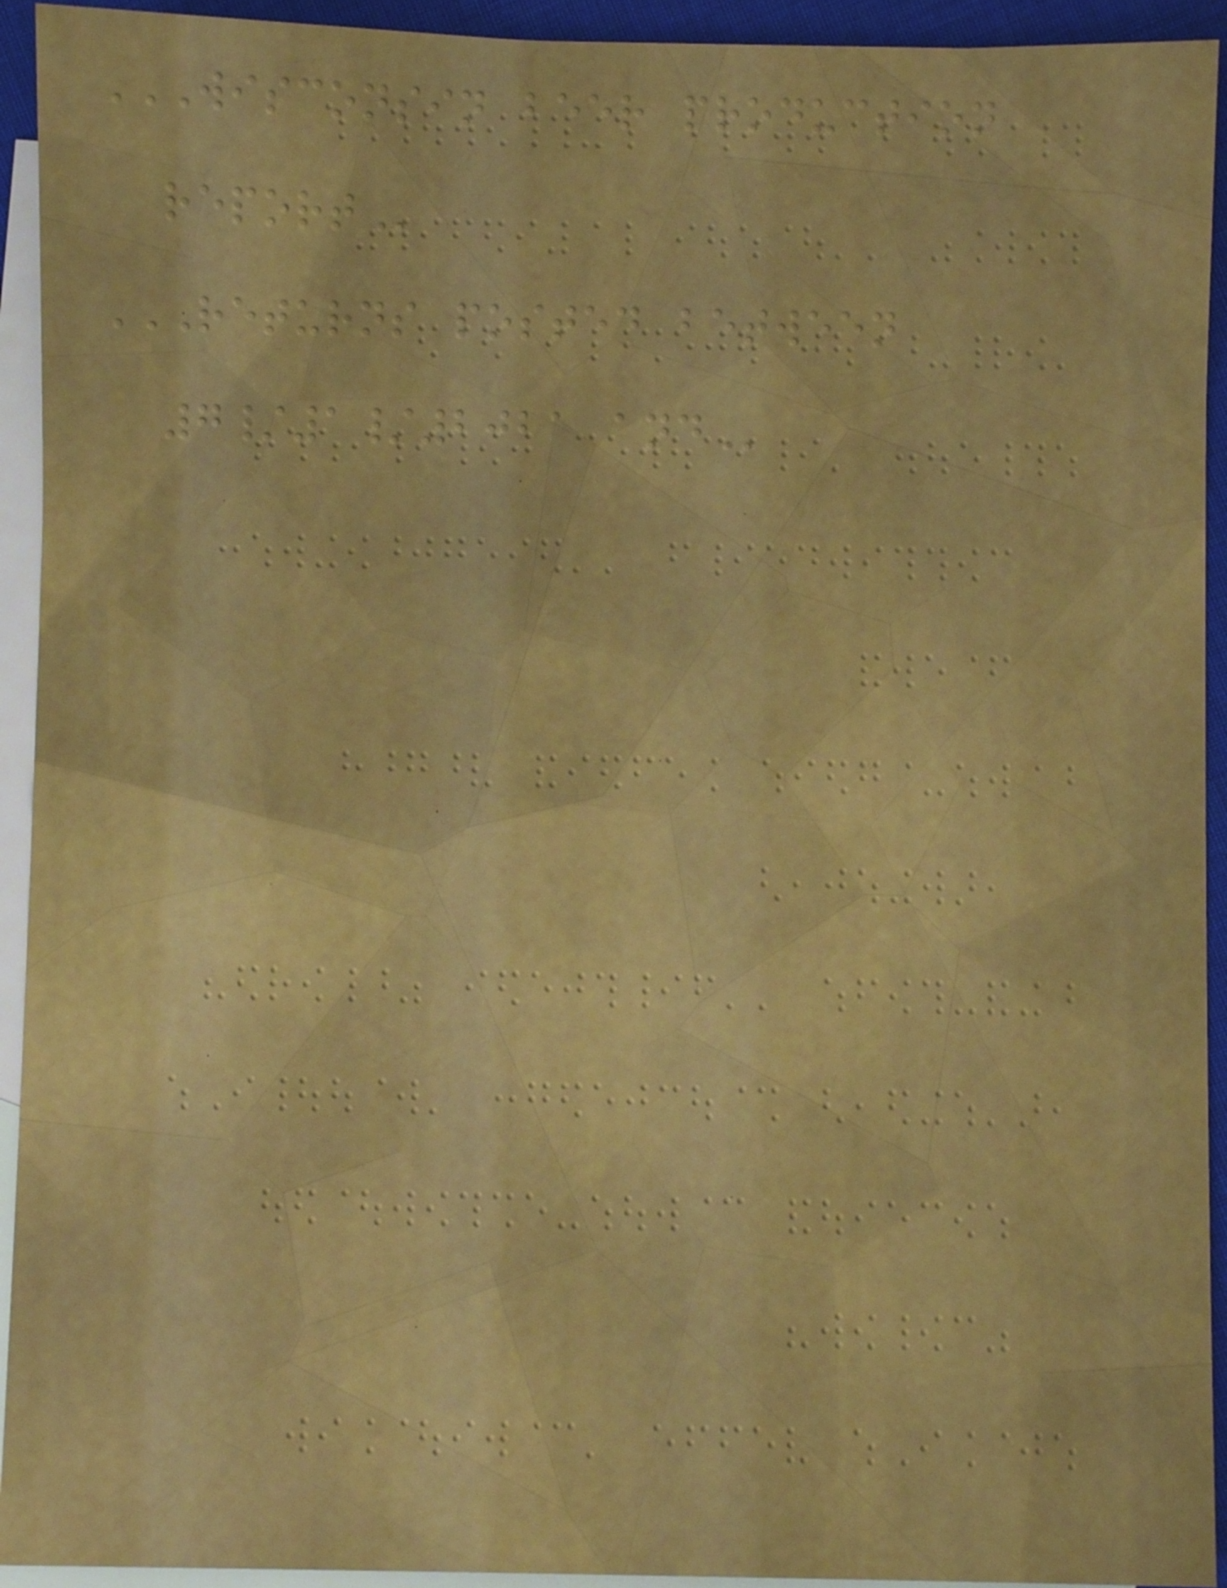WISCONSIN BEER PRODUCTION
REPORT
RETURNS POSTED BETWEEN
7/1/2021 AND
